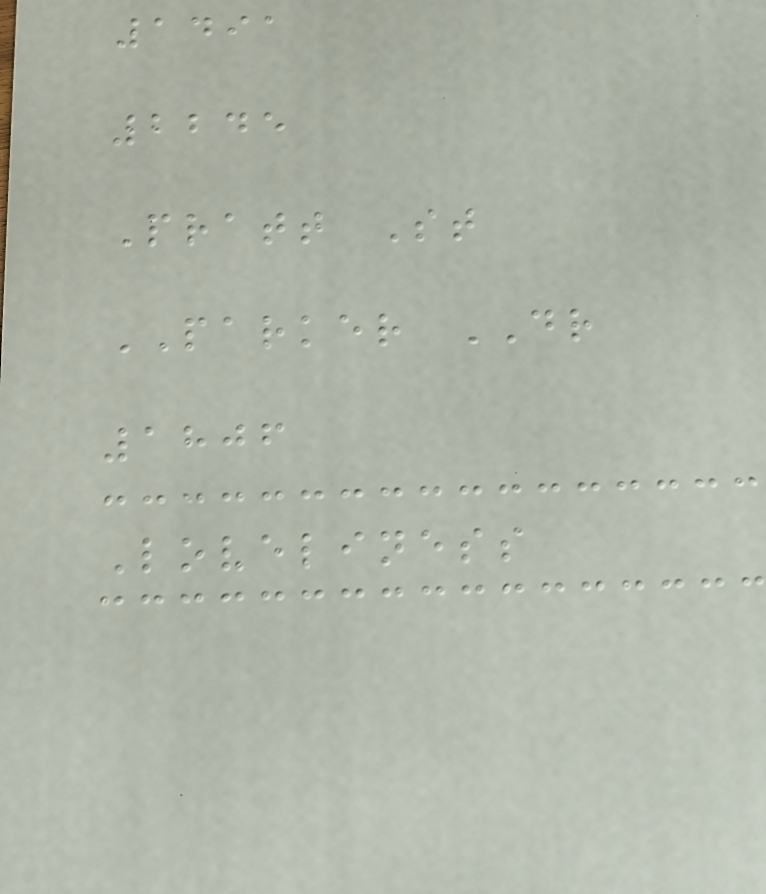1491
2245
Pratt St
PARKER DR
1806
Loveliness
